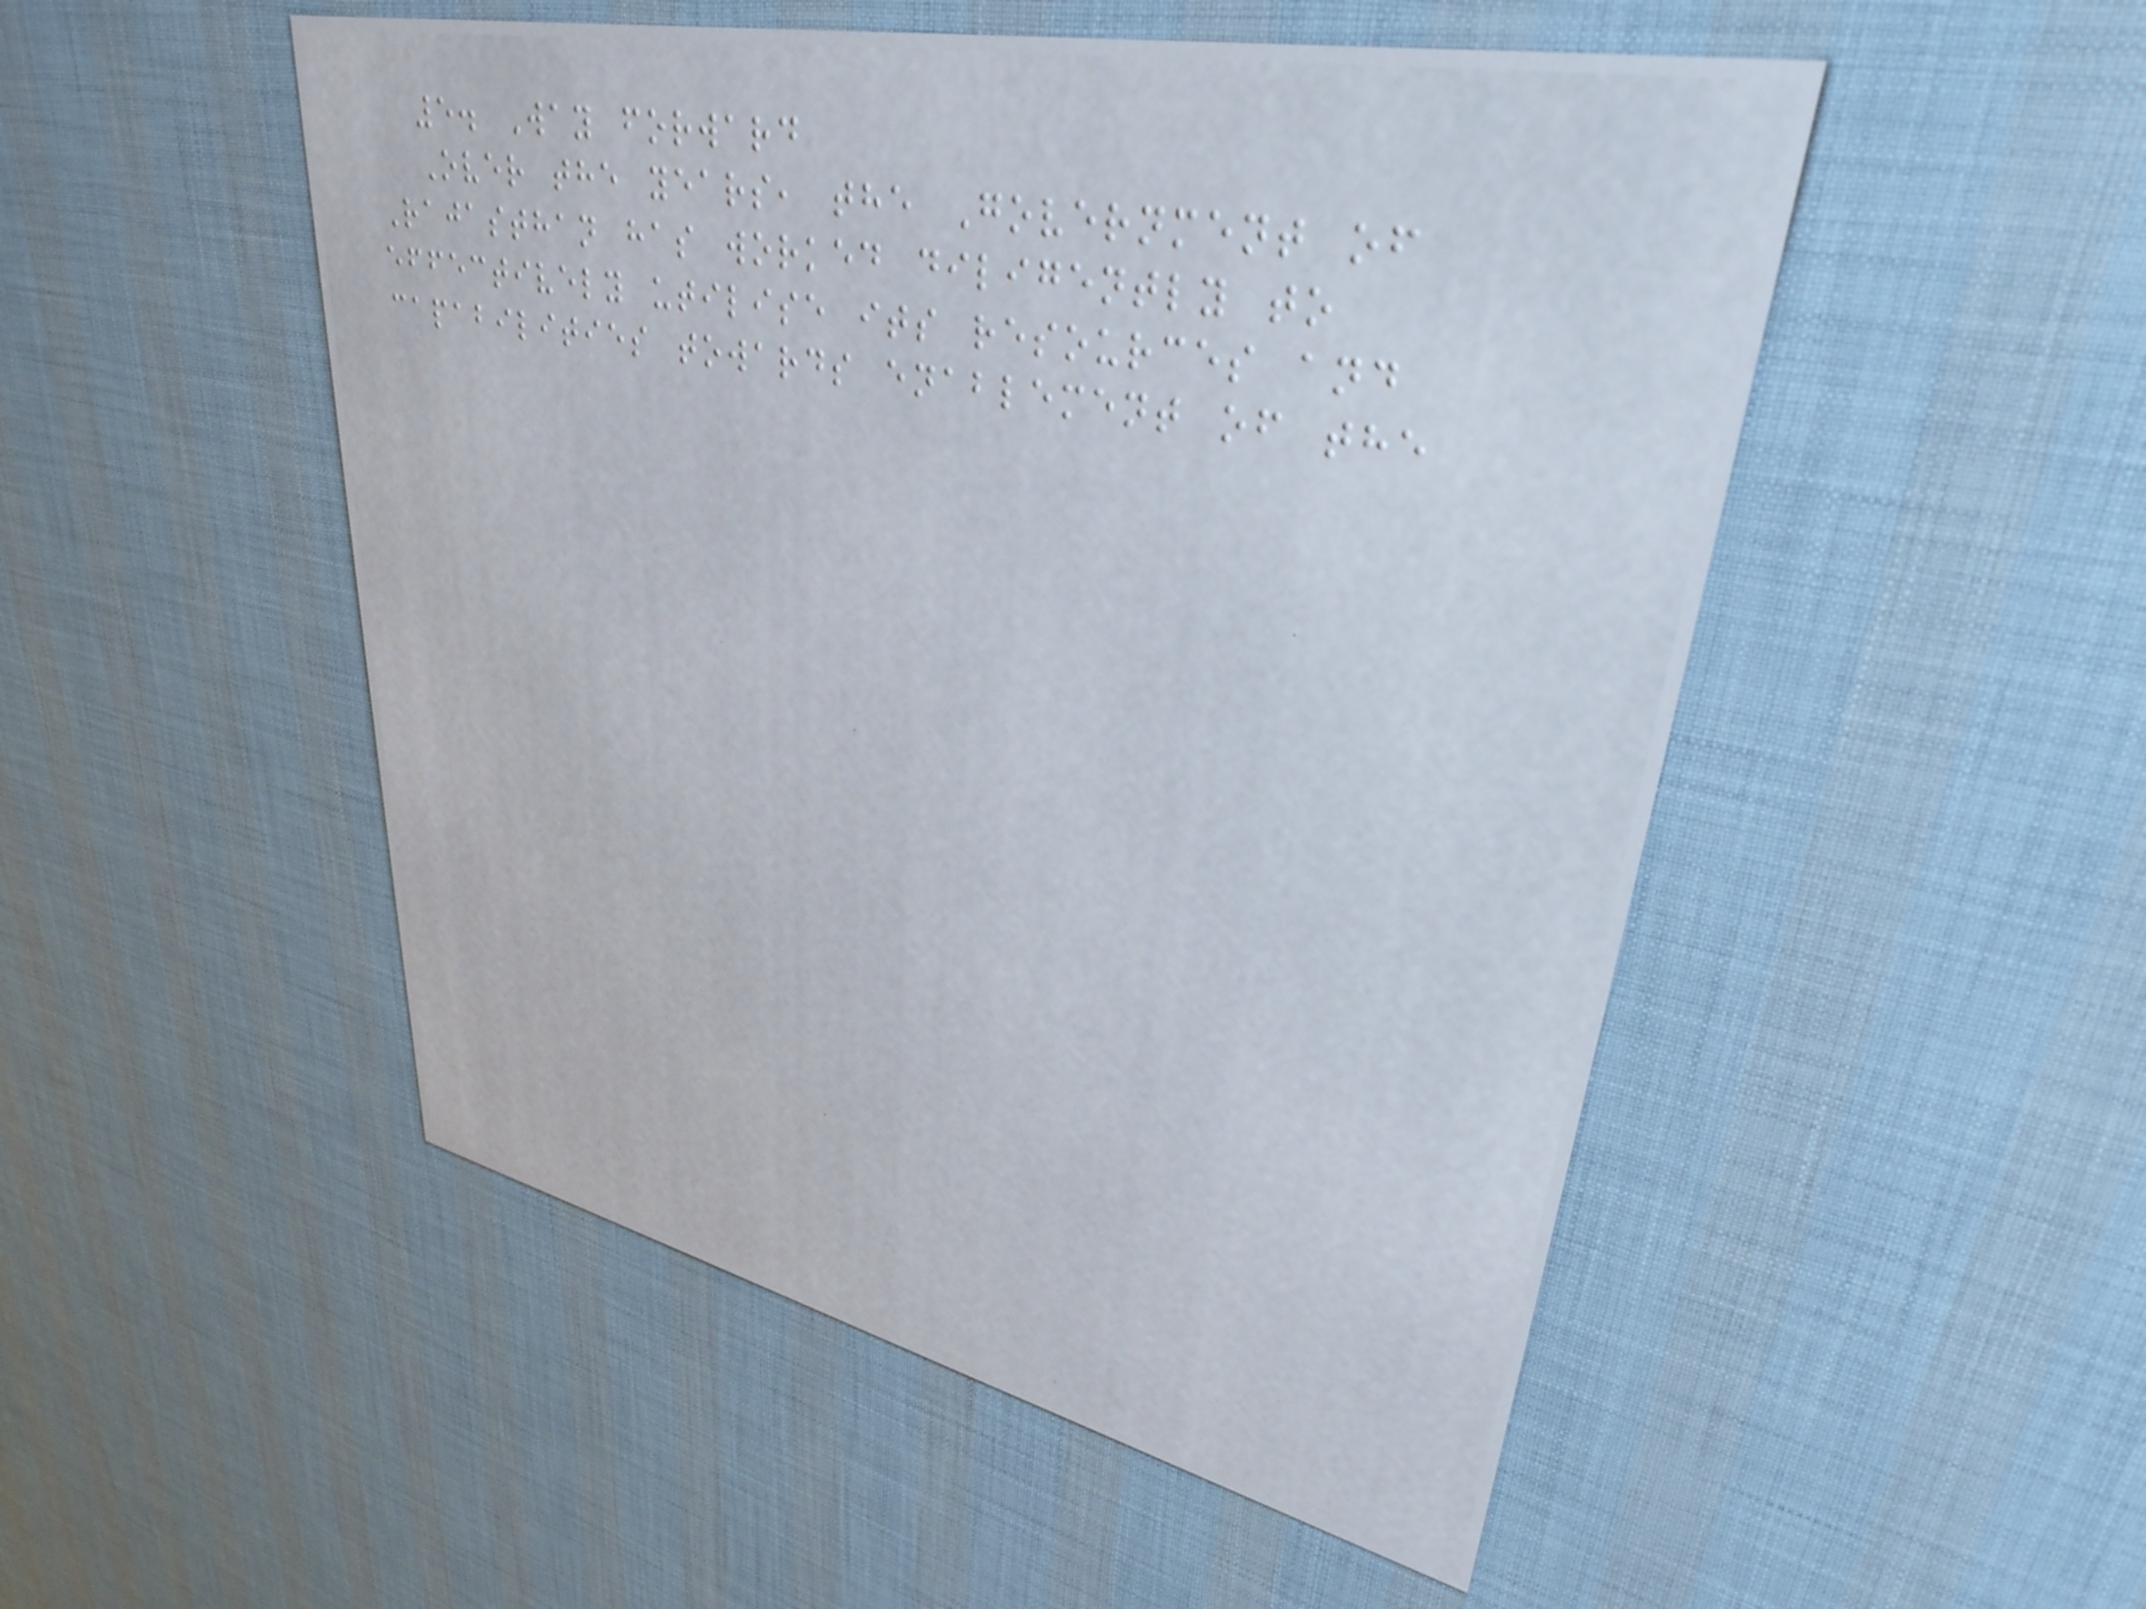5. Way forward
Over the years, the Government of
Rajasthan has worked diligently to
effectively utilise its resources and
capabilities towards enablement of the
